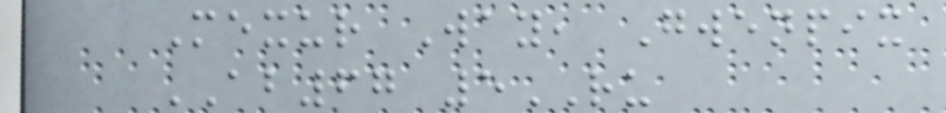Mexur Way, Gwenpix
AB67 5RU
